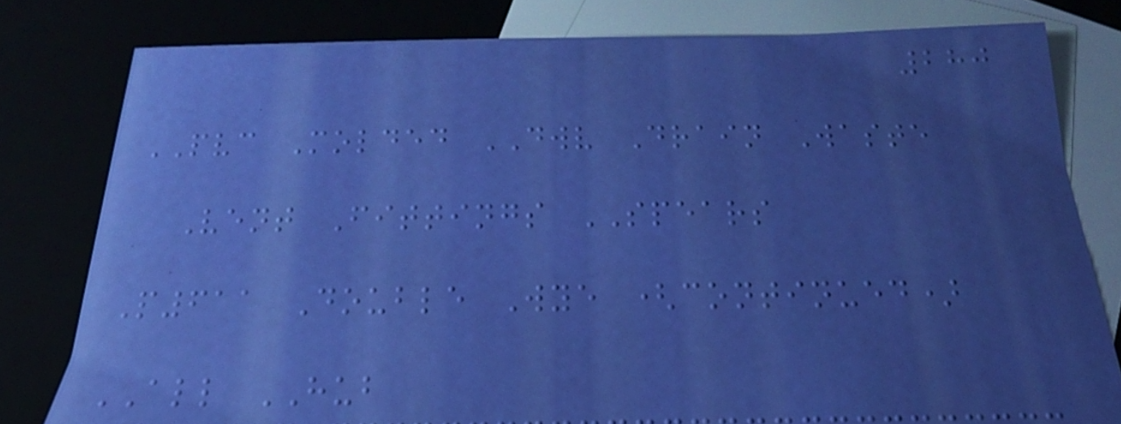280
PVC Molded DWV Drain Waste
Vent Fittings SPEARS
P611 Double Wye (continued)
ALL HUB
